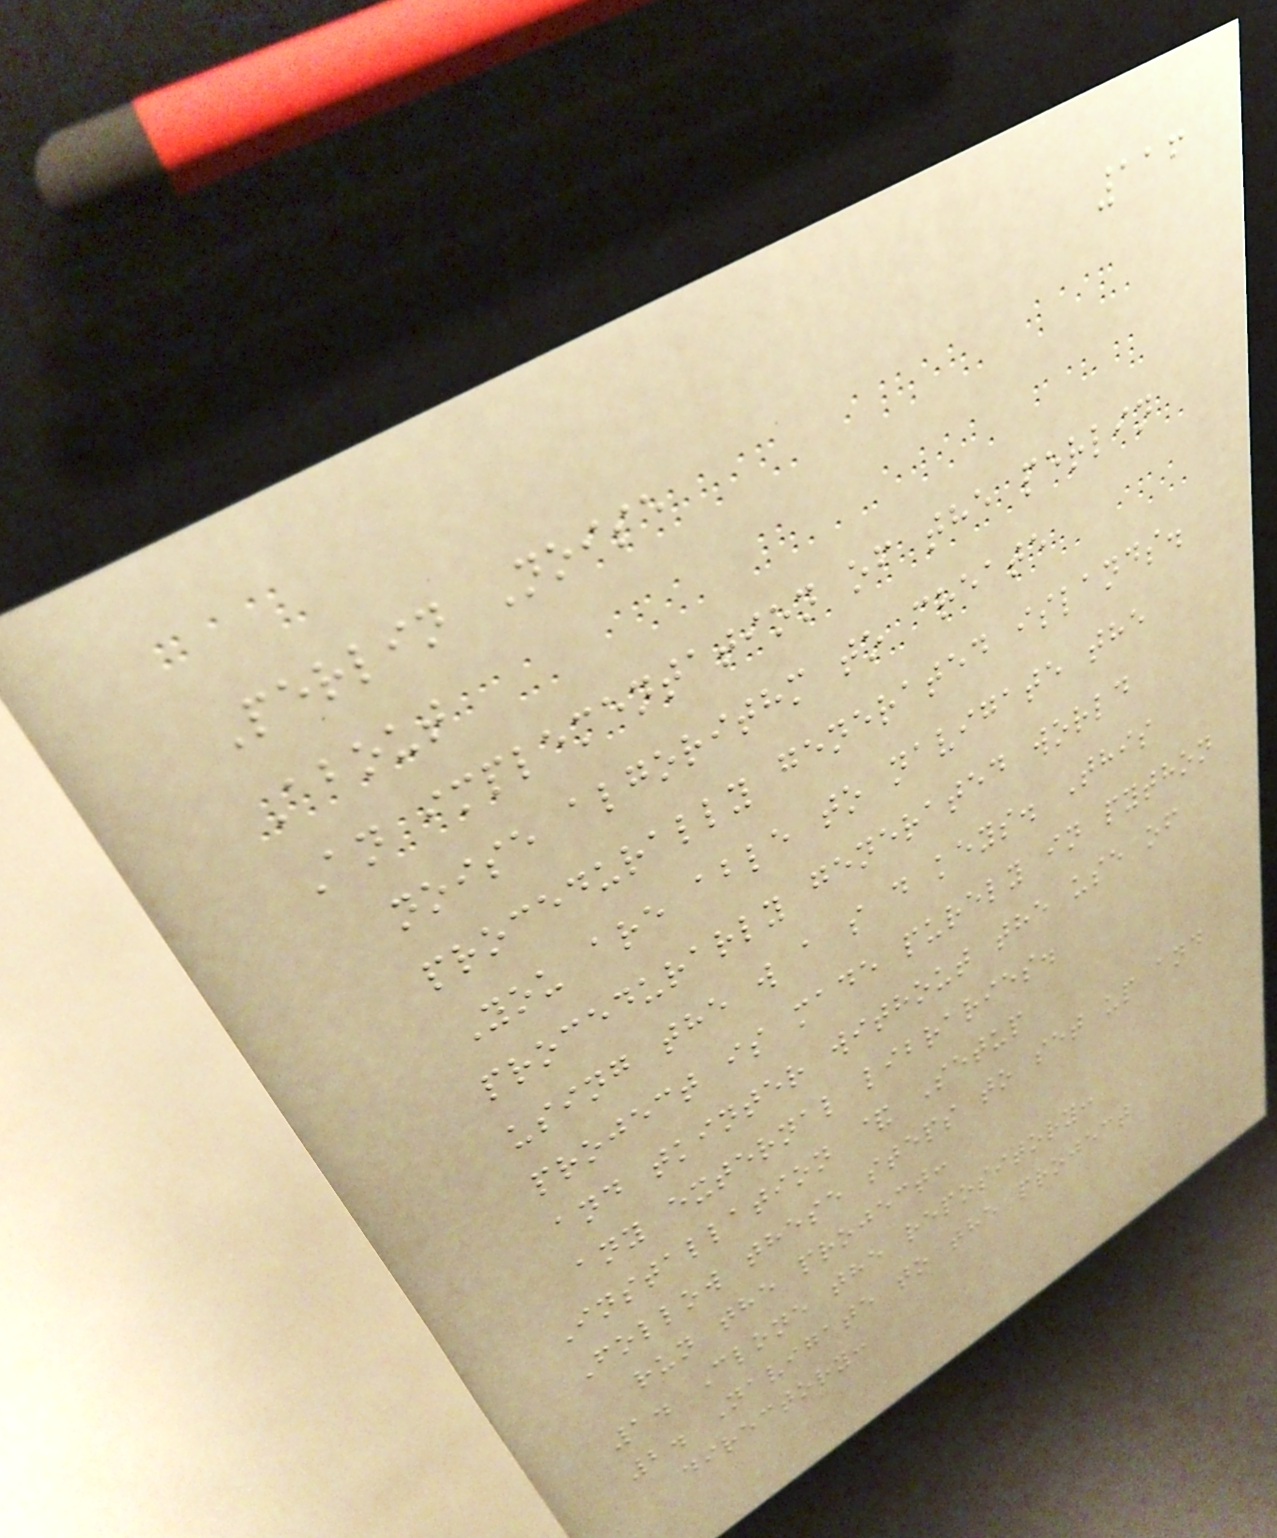116
Perlin Noise
About
An implementation of the perlin
noise algorithm to create
procedurally generated islands.
You are able to navigate the
procedurarly generated world
using the w a s d keys. This
project is made purely in python
and tkinter without the use of
any external libraries.
Installation & Setup
Follow these steps to set up and
run the project:
1. Clone the repository:
2. Navigate to the project
directory:
